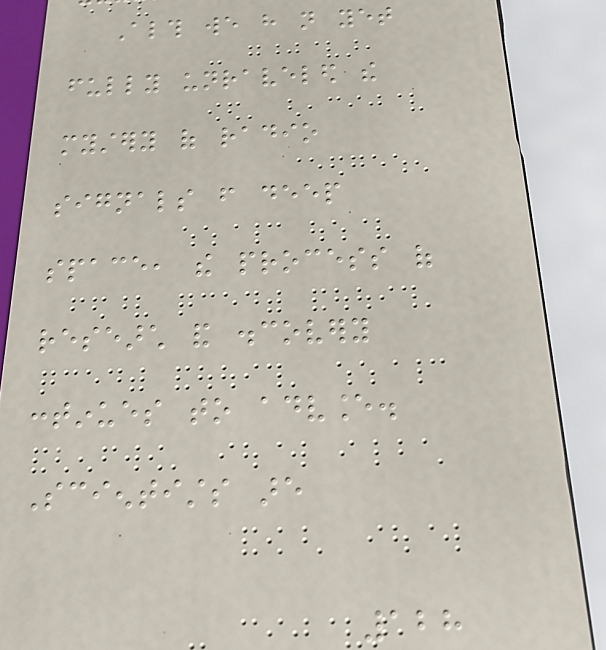Although we have not yet
fully unraveled the
mystery of radio
signals from deep
space, the process of
research and discovery
continues to advance.
Scientists are
128
